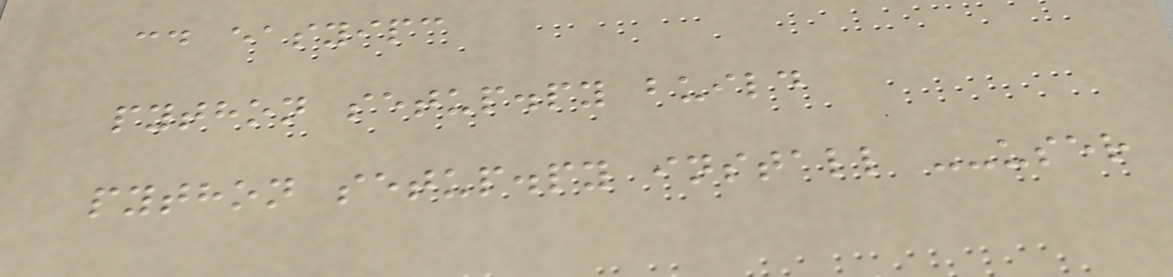cd easyipc
python setup.py build
python setup.py install --user
